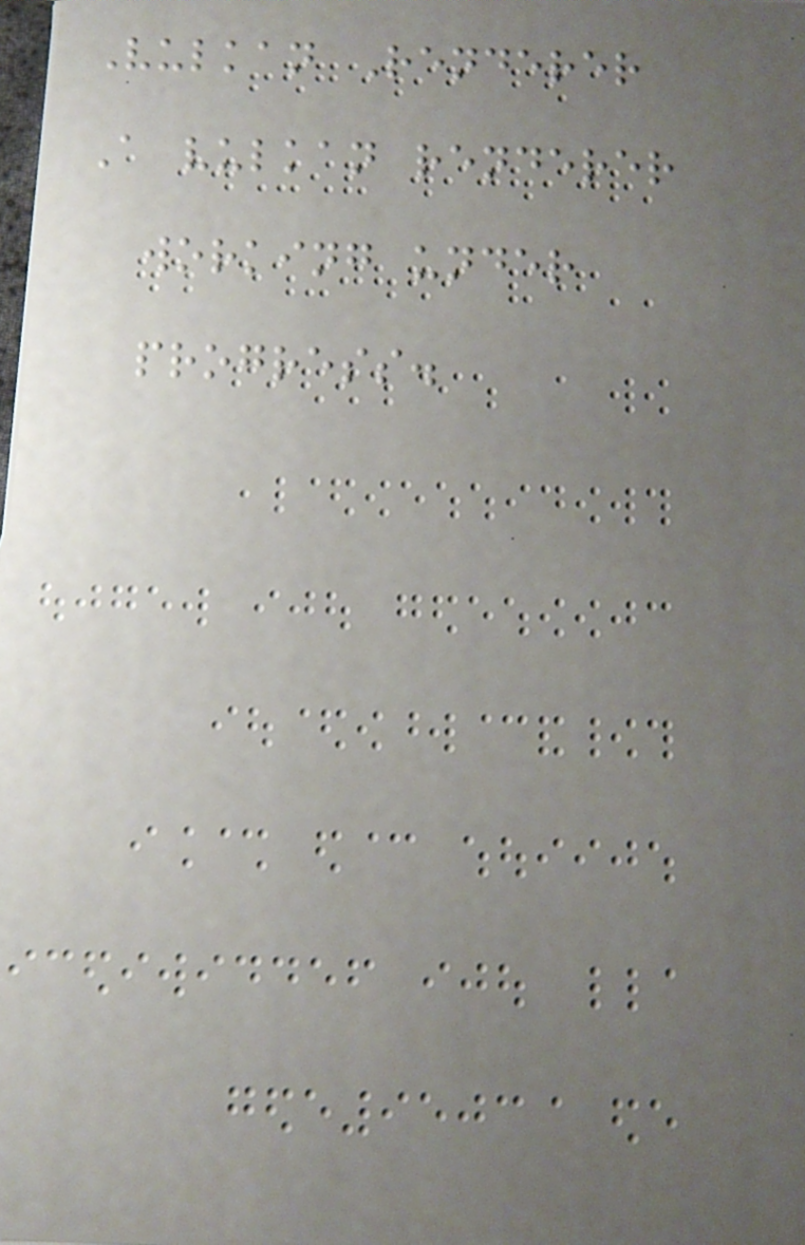Vulkan Renderer
A vulkan renderer
working under
progress.
